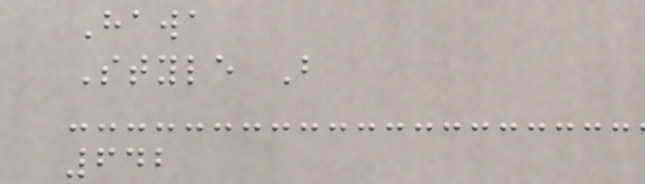Hawa
Style B
642
